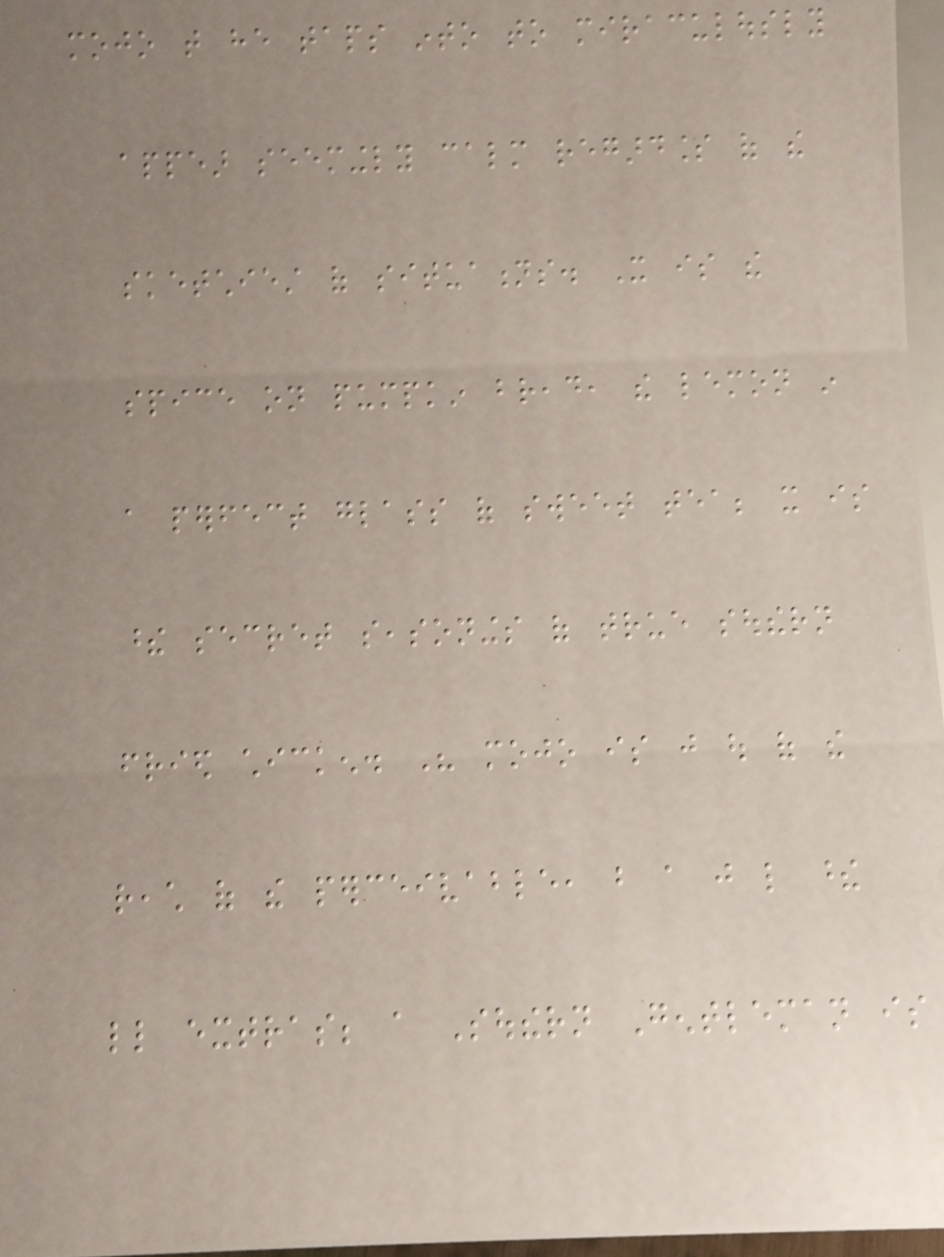mojo that he taps into to miraculously
appear seemingly calm regardless of the
sketchiest of situations. It is the
spice on pumpkin bread, the lemon in
a perfect glass of sweet tea; it is
these secret seasonings of true southern
fried chicken. His mojo is just out of the
reach of the perceivable, but a just like these
little extras; a Southern Gentleman is
